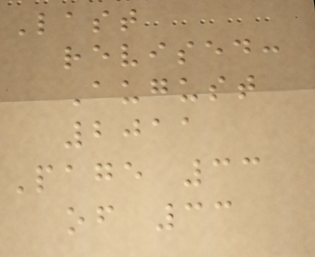Last
revised:
August
2011
Page 33
of 33
